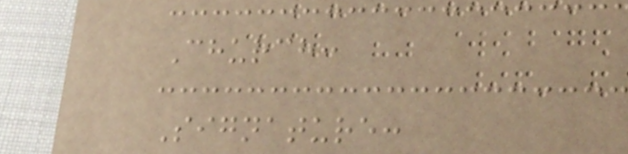Church:
Signature:
